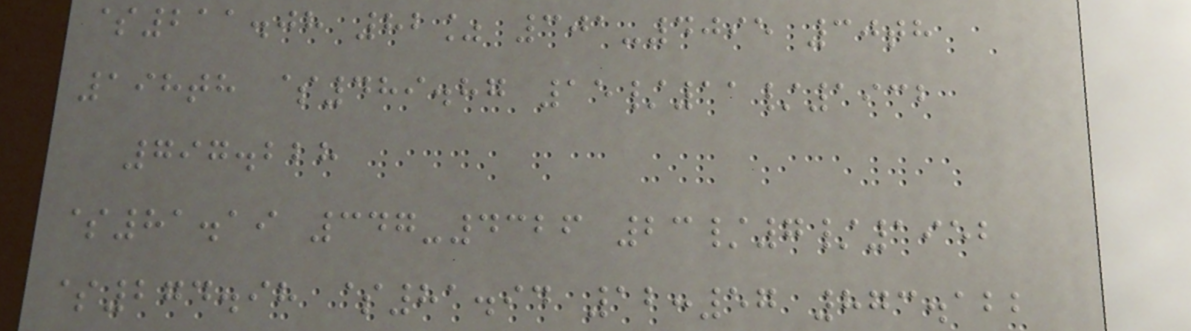$211.08 82% 301-4095 30th
198th $489.87 15/11/1932
797.228
$81.19 347-4326 23/7/1952
$274.98 $81.94 12:57 873.122
